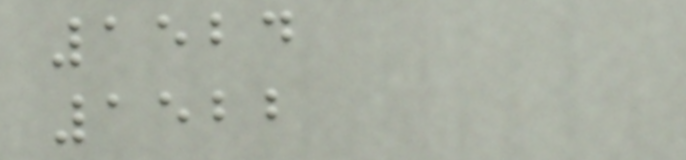1524
1522
